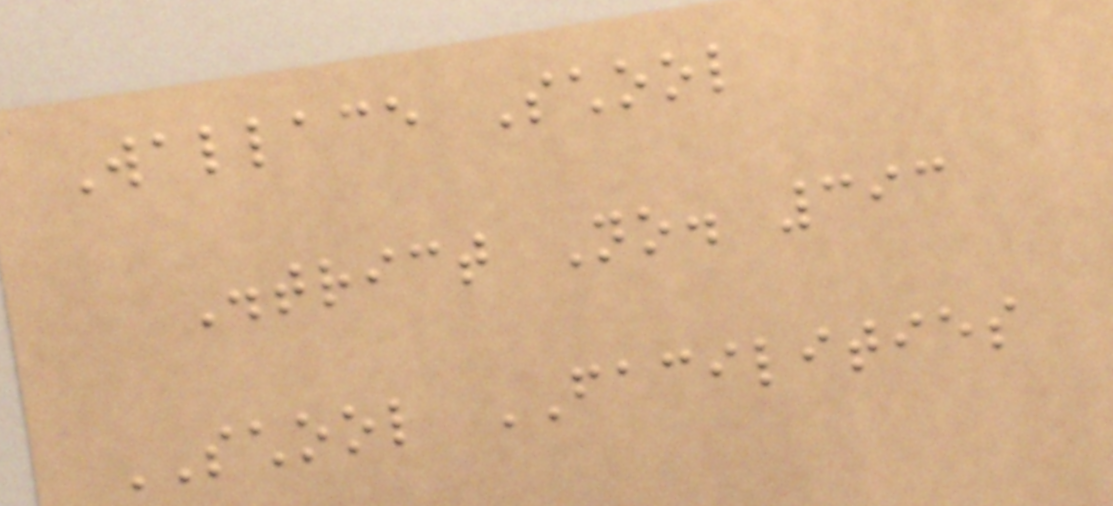Wallace School
District No. 393
SCHOOL FACILITIES
